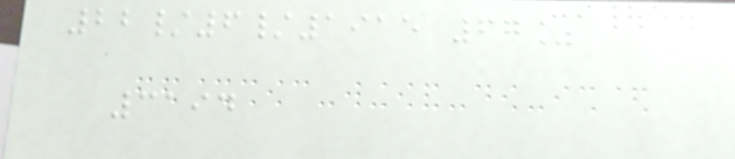22/6/1915 67%
3194
